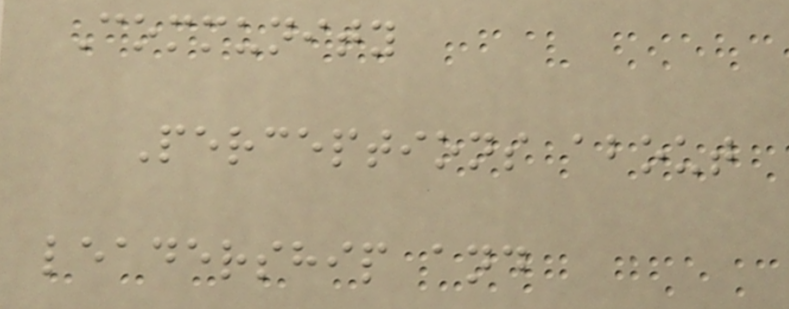Community
Perceptions about
leadership and
